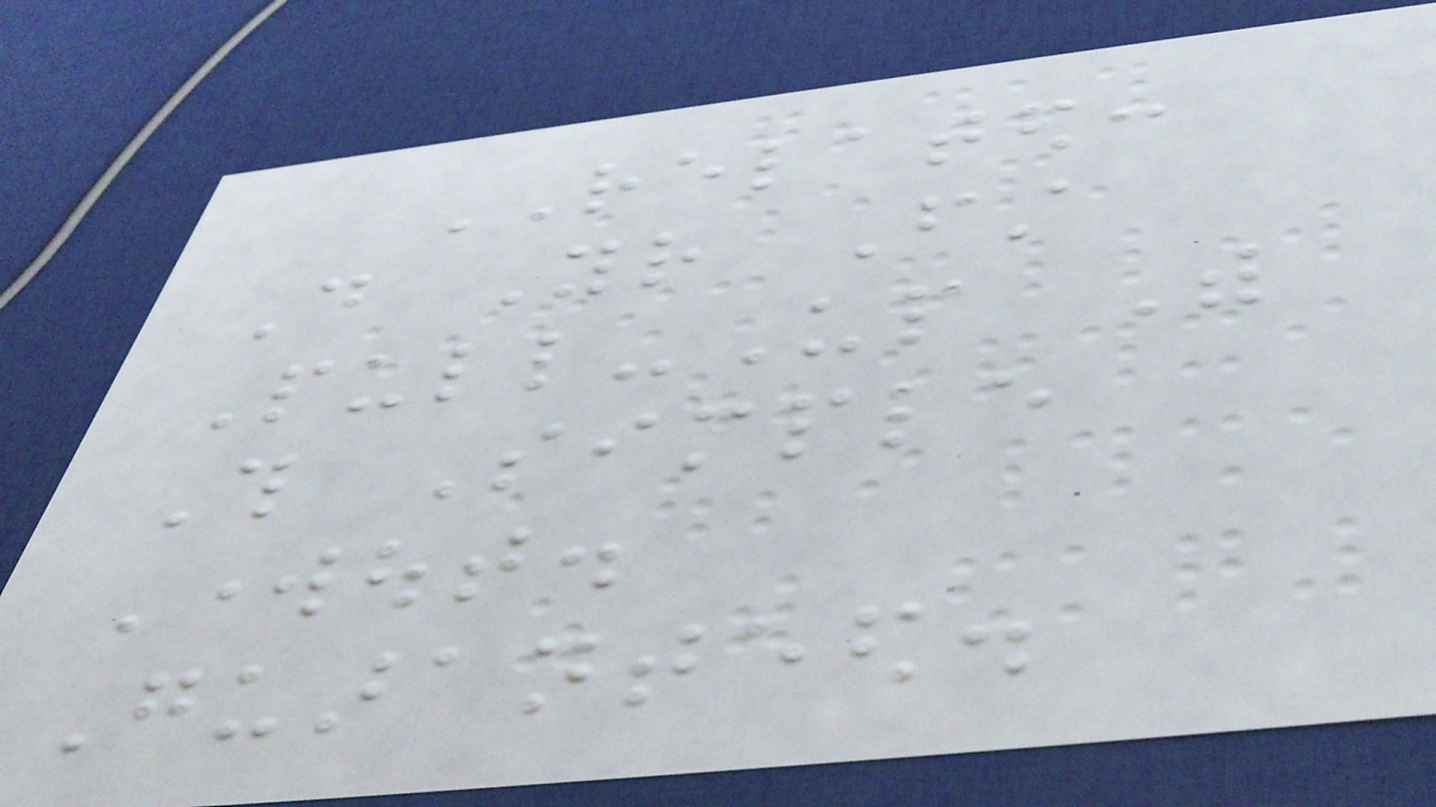RELATED:
Do Your First
Pull-Up With
This Simple
Workout.
Guaranteed.
